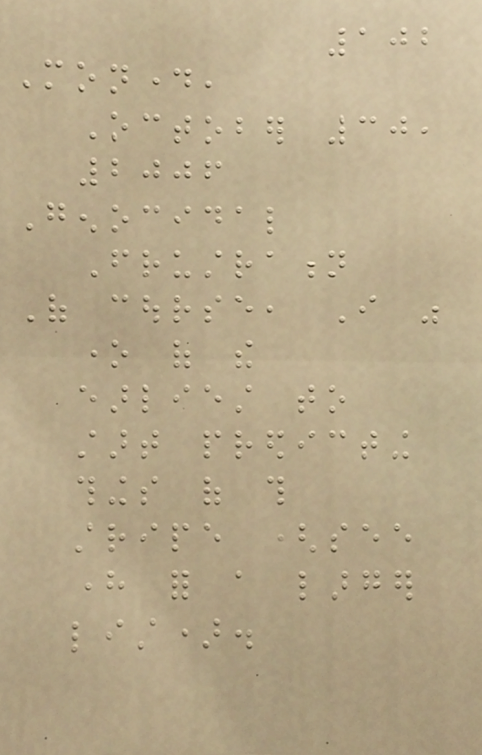102
Monday,
October 30,
2006
Genocidal
Frustration
Of course, I was
one of the
earliest to
start predicting
things of this
stripe (see
here for a larger
list).
